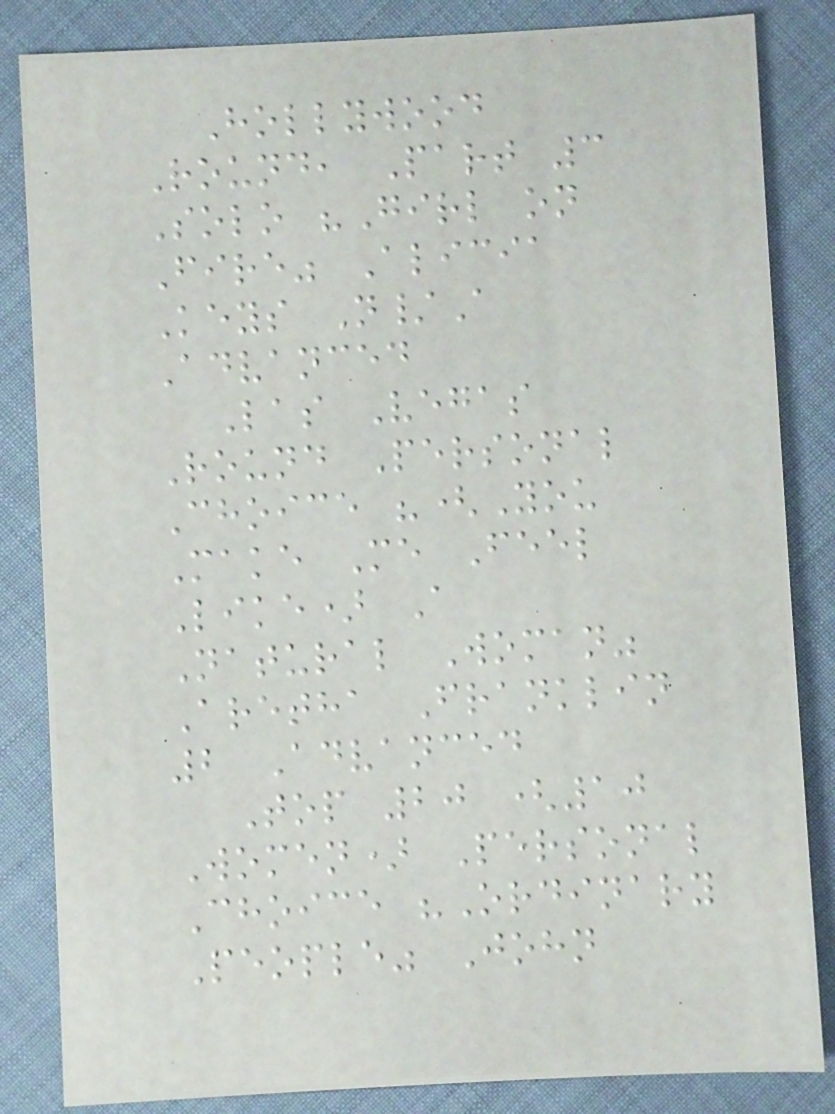Hollywood
Round, Part 3
Solo "Girl on
Fire" Alicia
Keys N/A
Advanced
Las Vegas
Round Personal
Choice "(You
Make Me Feel
Like) A
Natural Woman"
Aretha Franklin
2 Advanced
Top 20 (10
Women) Personal
Choice "Ordinary
People" John
